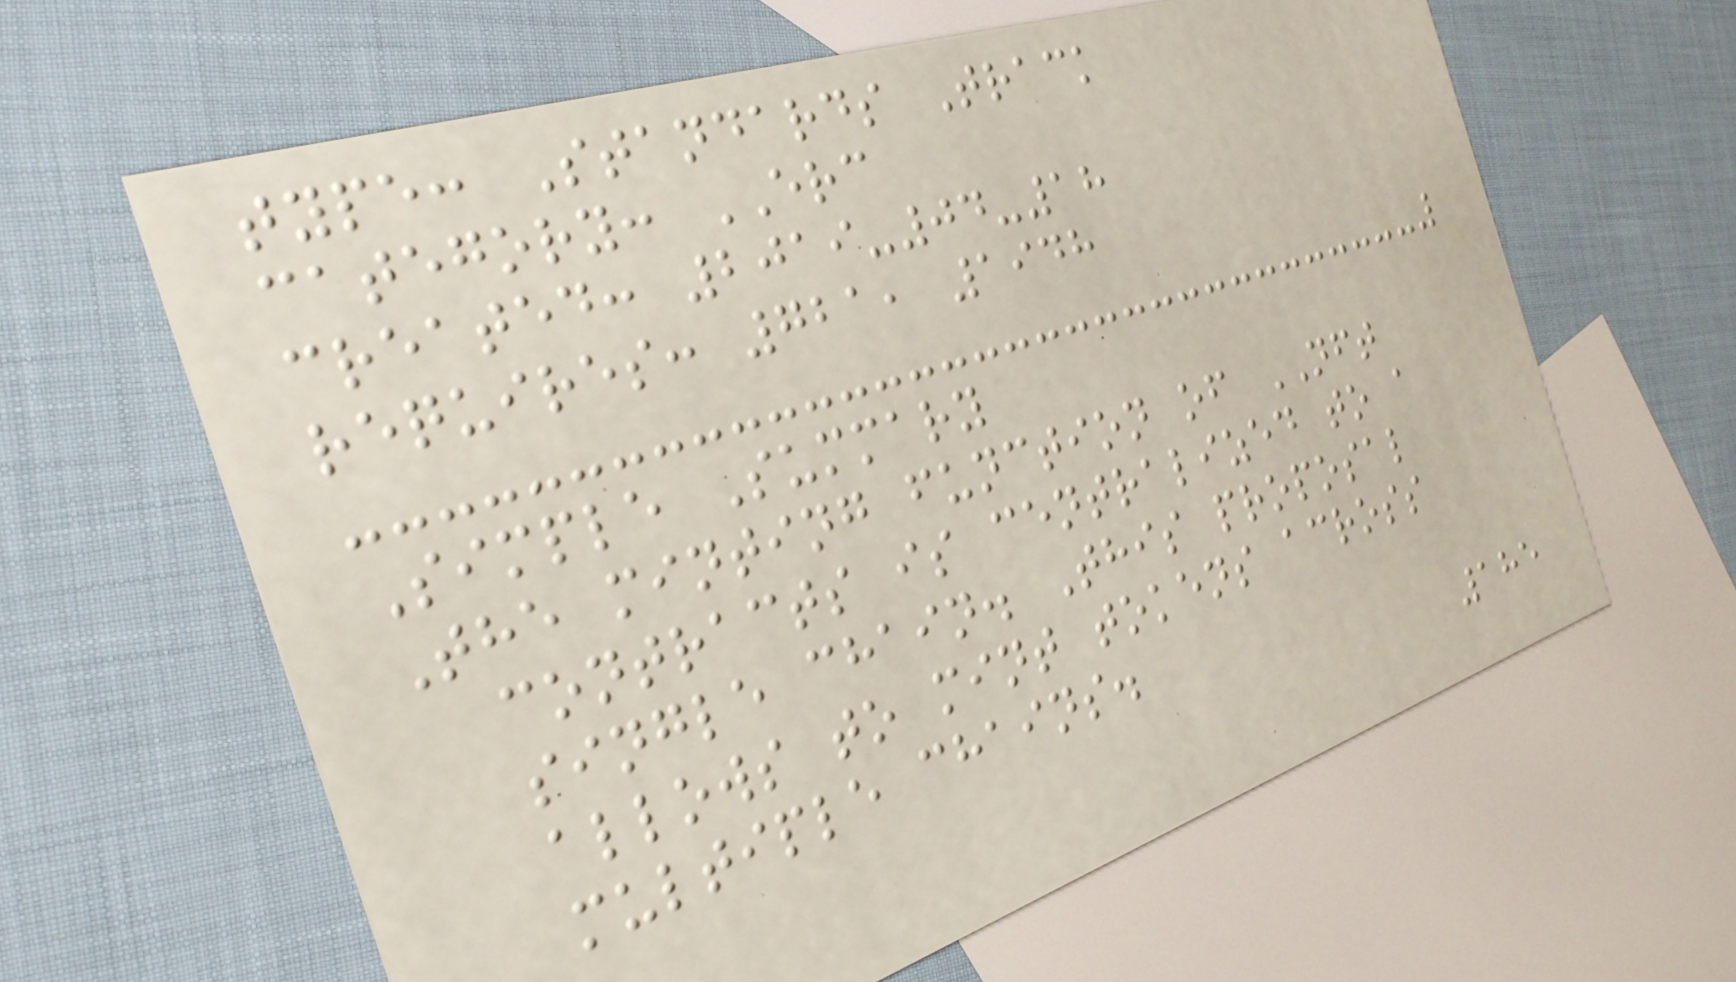type: Standards Track
category: ERC
created: 2019-04-18
requires: 721, 1948
Simple Summary
The minting function of NFT
contracts is centralized to a
single chain. This proposal
allows to mint tokens across
multiple chains.
185
